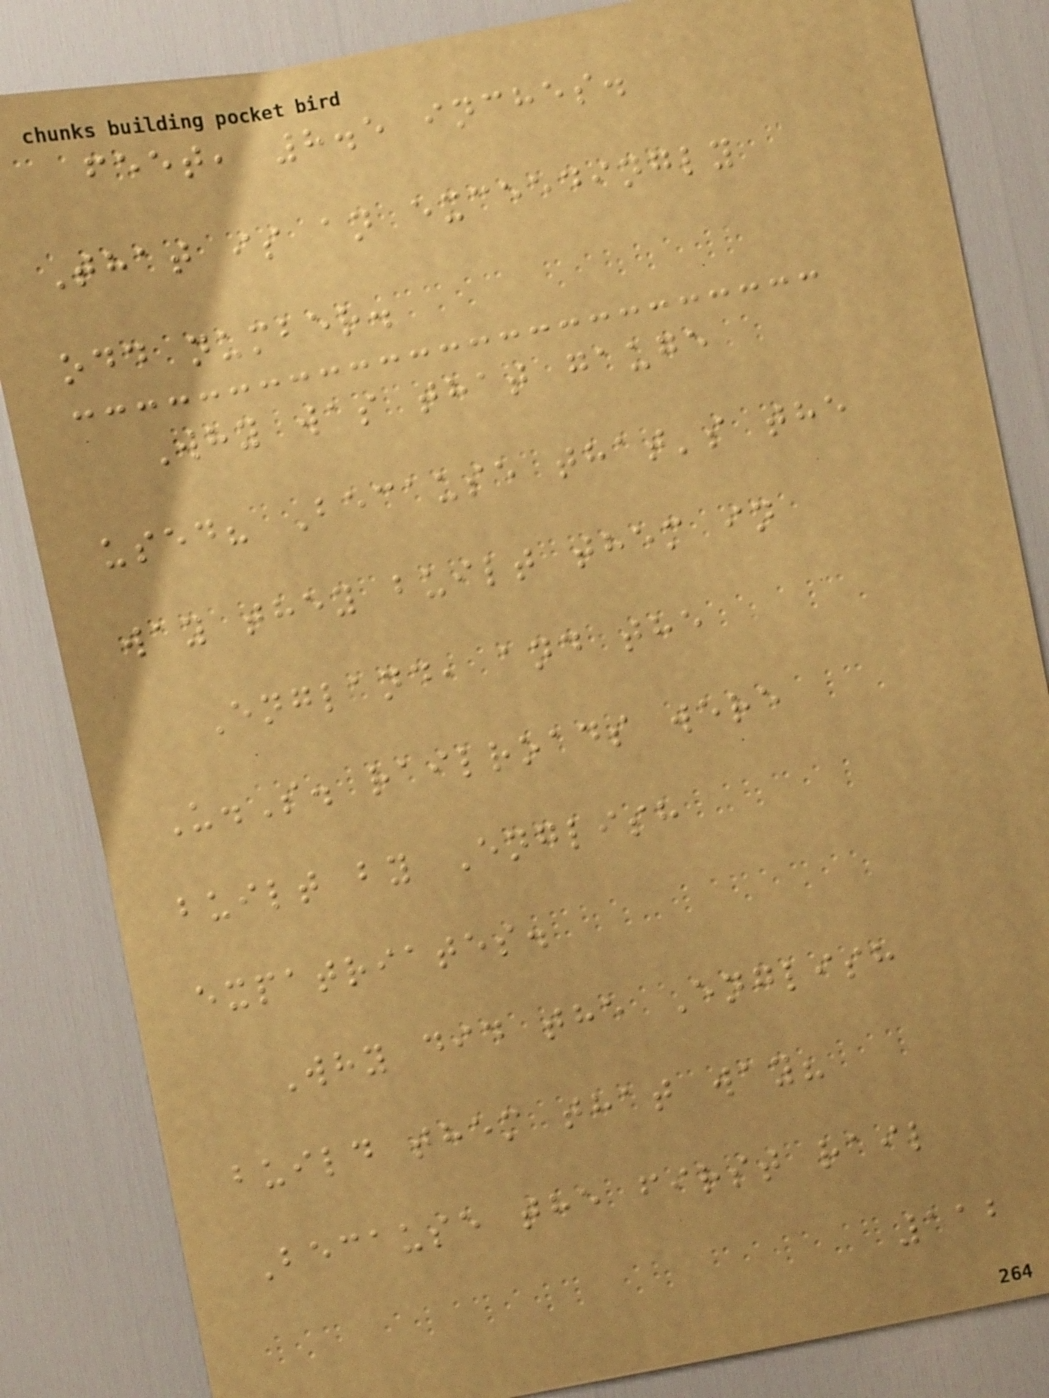feet, 8.5 inches.
That is an exceedingly
odd number.
Why was that gauge
used? Because that's the
way they built them in
England, and the
U.S. railroads were
built by English
expatriates.
Why did the English
build them that way?
Because the first rail
112
